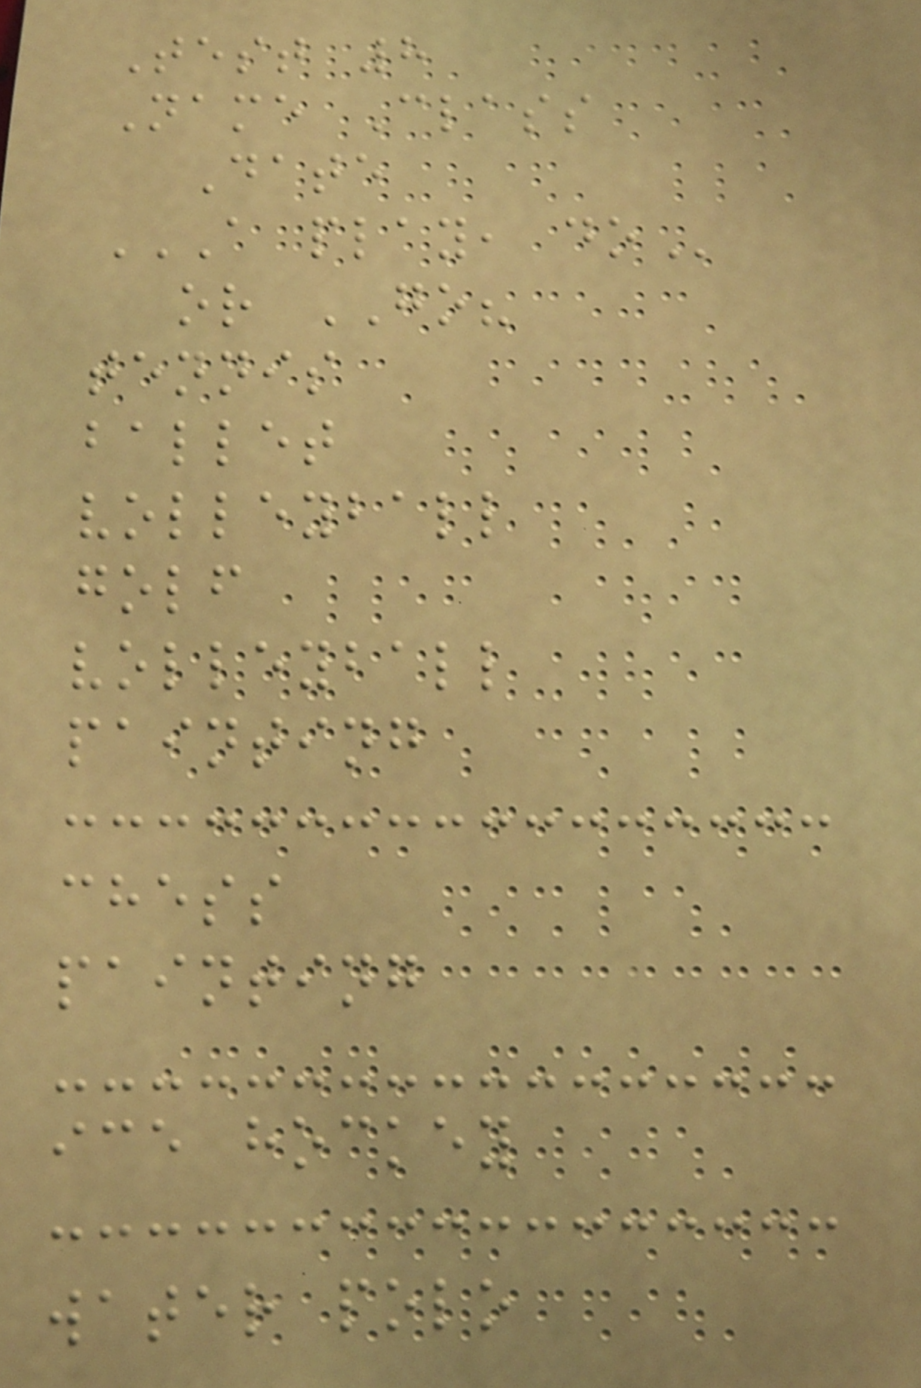Test 8
Name Class
Date
A PLAY, DO
or GO?
tennis
ballet
volleyball
golf
volleyball
painting
chess
painting
ice hockey
water polo
